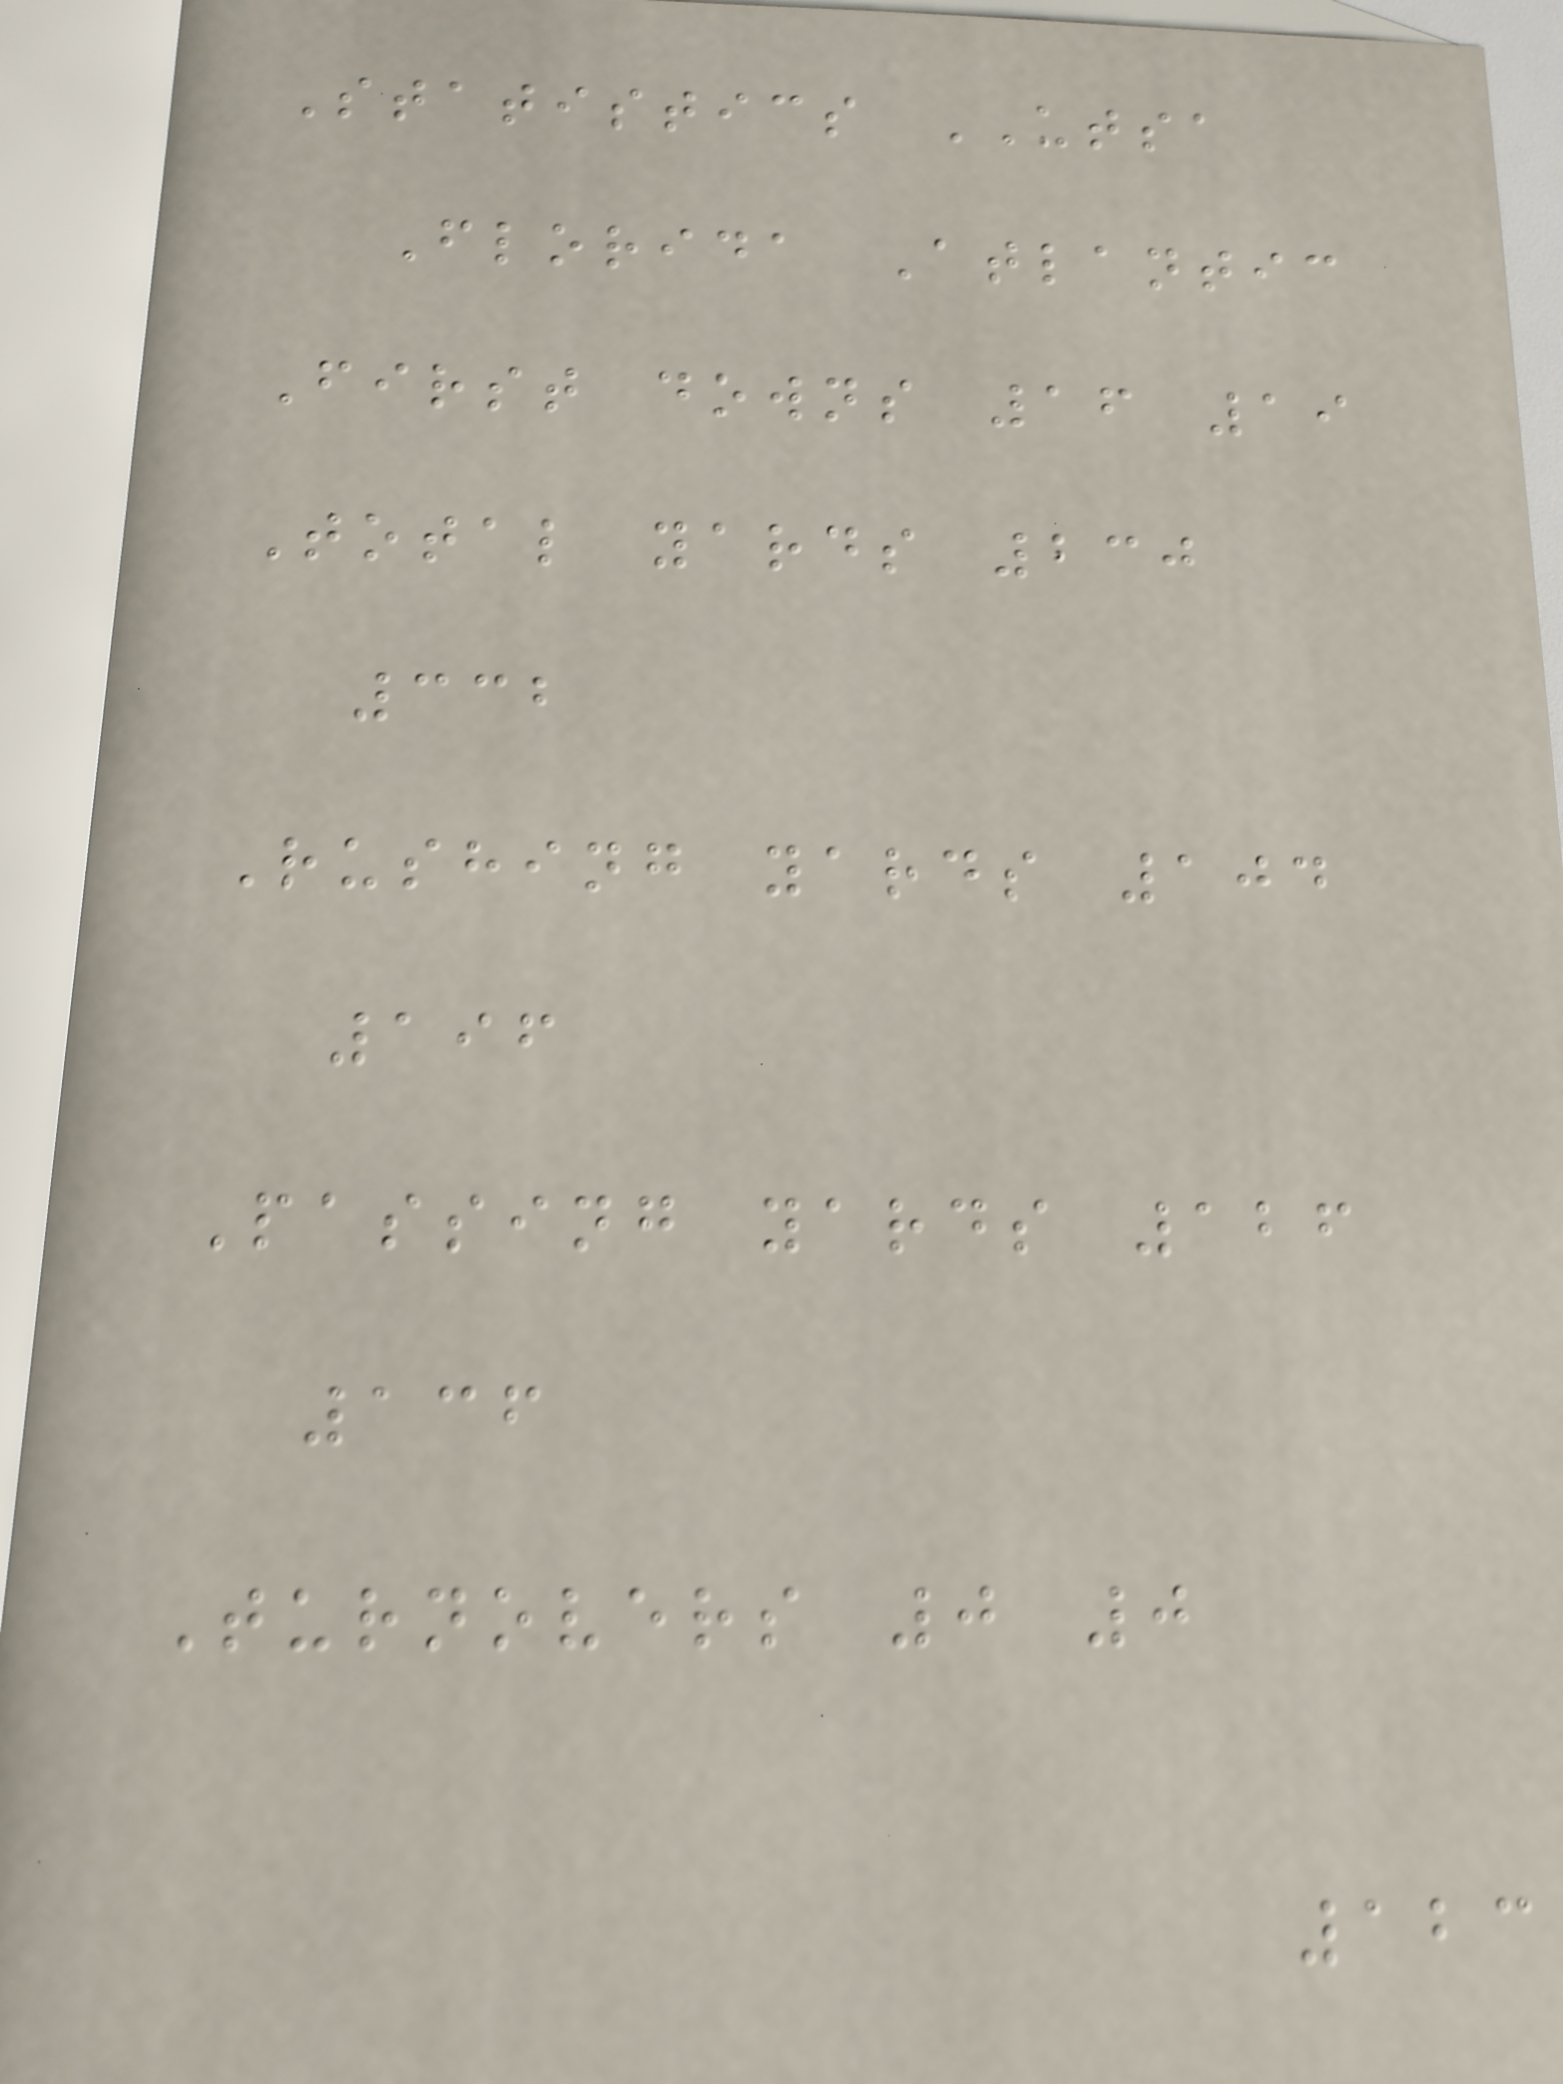Statistics UTSA
Florida Atlantic
First downs 16 19
Total yards 230
332
Rushing yards 104
196
Passing yards 126
136
Turnovers 0 0
123
